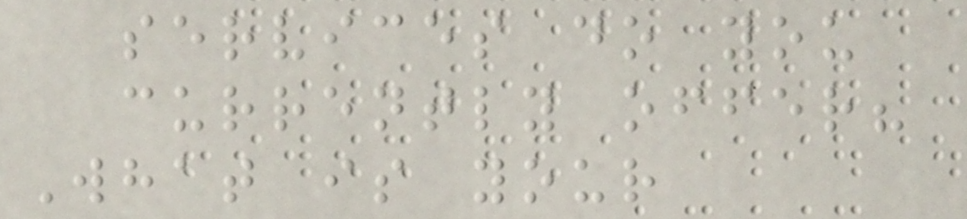services do you
currently offer?
What is your
